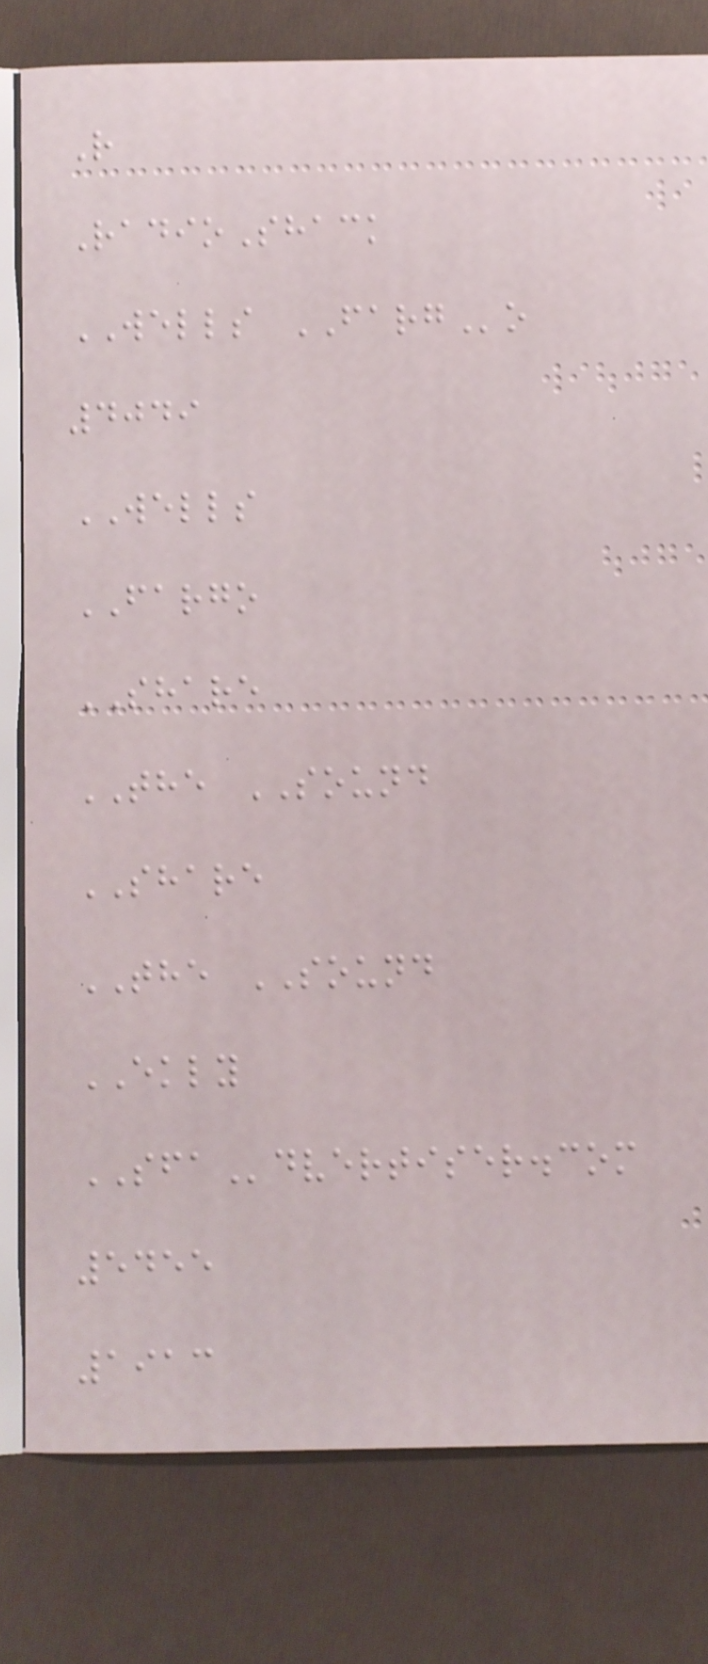R
RadioShack
WELLS FARGo
4049
WELLS
FARGO
SHARE
THE SOUND
SHARE
THE SOUND
EKLY
SFAdvertiser.com
5455
1913
